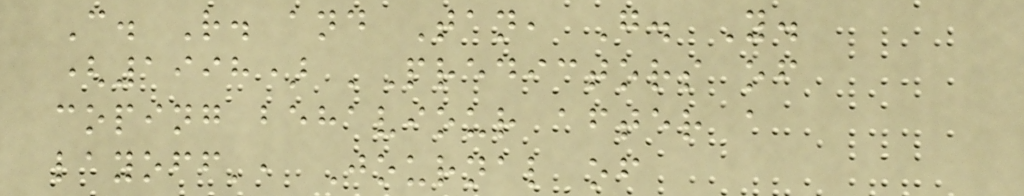C. R. and Tan, G. Y.
(1998) 'Predictors of
coping behaviour after a
layoff', Journal of
